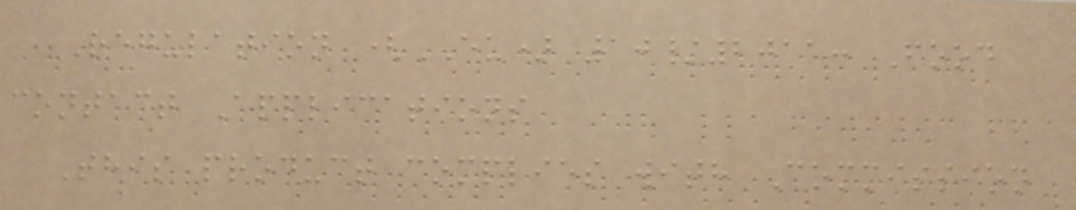Regulation (EU) 10/2011: Food
contact Applications
This product complies with Commission
